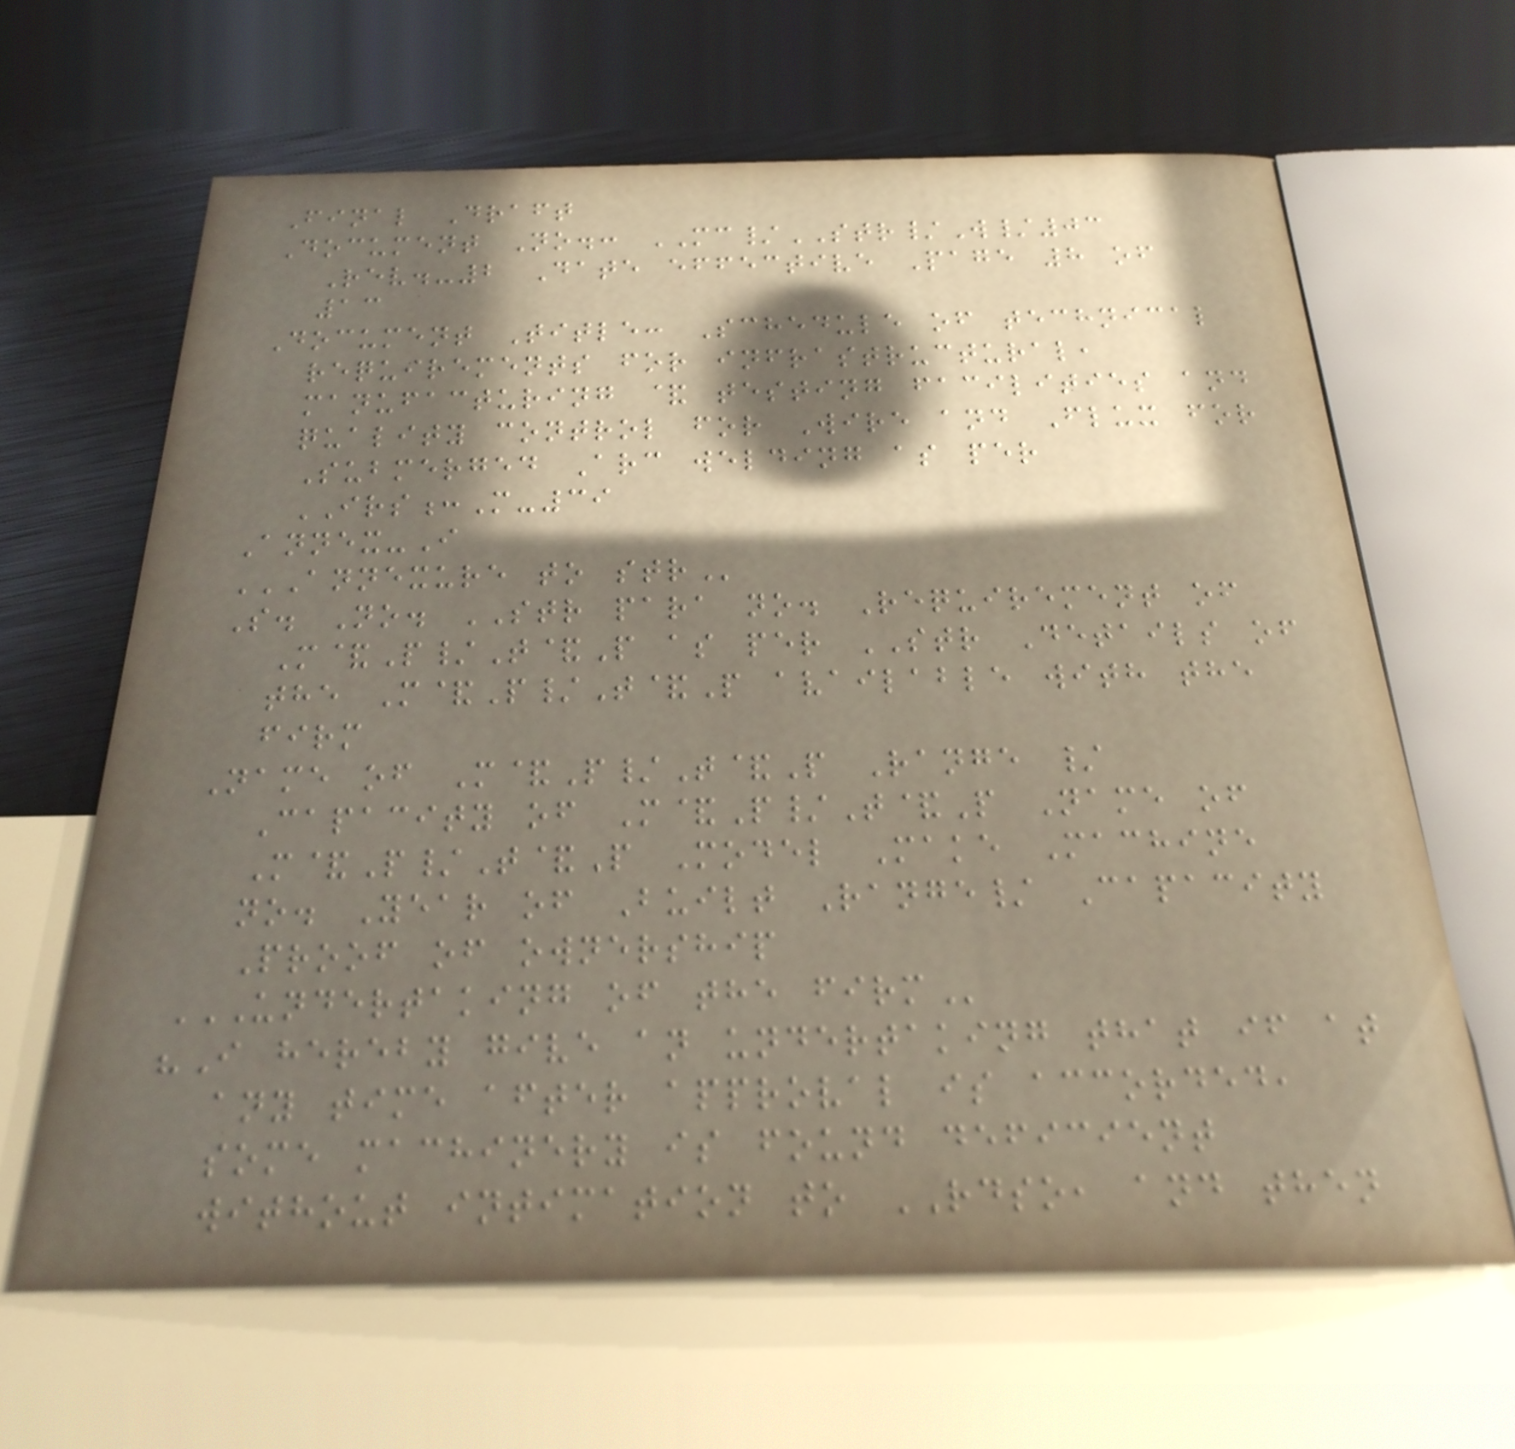Final Draft
Document No.: MC/STR/W/03
Rev.-2 Date effective Page 8 of
13
Document Title: Schedule of technical
requirements for infrastructural,
manufacturing & testing facilities and
quality control for Wire and Flux for
Submerged Arc welding as per
IRS:M-39
Annex-I
ANNEXURE TO STR
S. No. STR para no. Requirement of
M&P/T&P as per STR Details of
the M&P/T&P available with the
firm
Name of M&P/T&P Range /
Capacity of M&P/T&P Name of
M&P/T&P Model Make Machine
no. Year of Built Range/ Capacity
Proof of ownership
UNDERTAKING OF THE FIRM
"I hereby give an undertaking that if at
any time after approval is accorded,
some machinery is found deficient
without intimation to RDSO, and then
